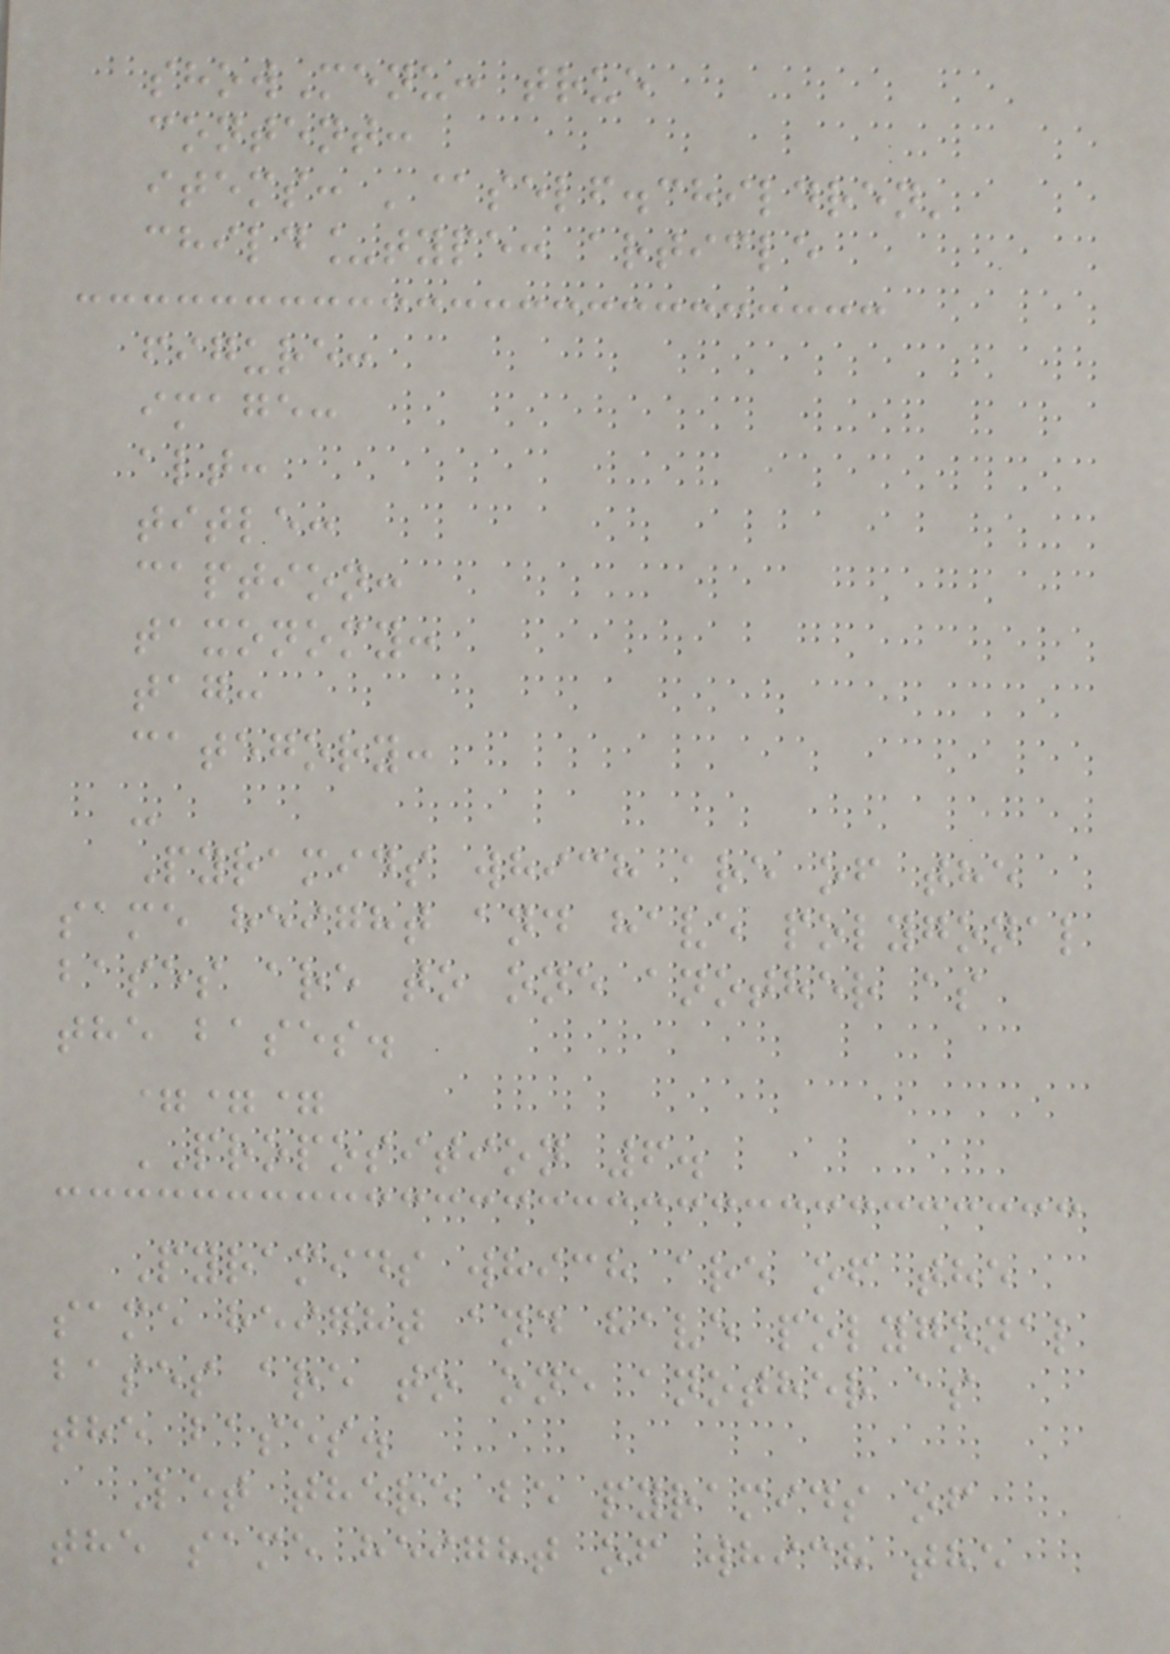showMenu: true
content:
items: '@self.children'
child_type: article
figure:
image:
alt:
title:
caption:
taxonomy:
tag:
category:
-
Pyramids which are of the
same height and have polygonal
bases are to one another as
the bases.
===
PROPOSITION 6.
Pyramids which are of the
same height and have polygonal
bases are to one another as
the bases.
Let there be pyramids of
the same height of which the
